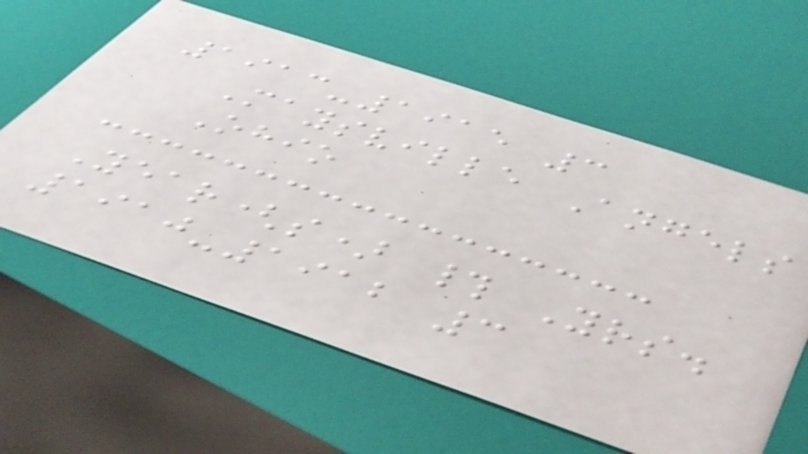1913-1915 3
Maysville Angels
Ohio
Year(s) # Yrs.
1910-1912 3
